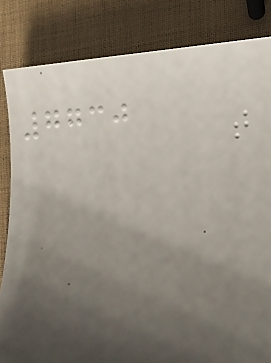7730
